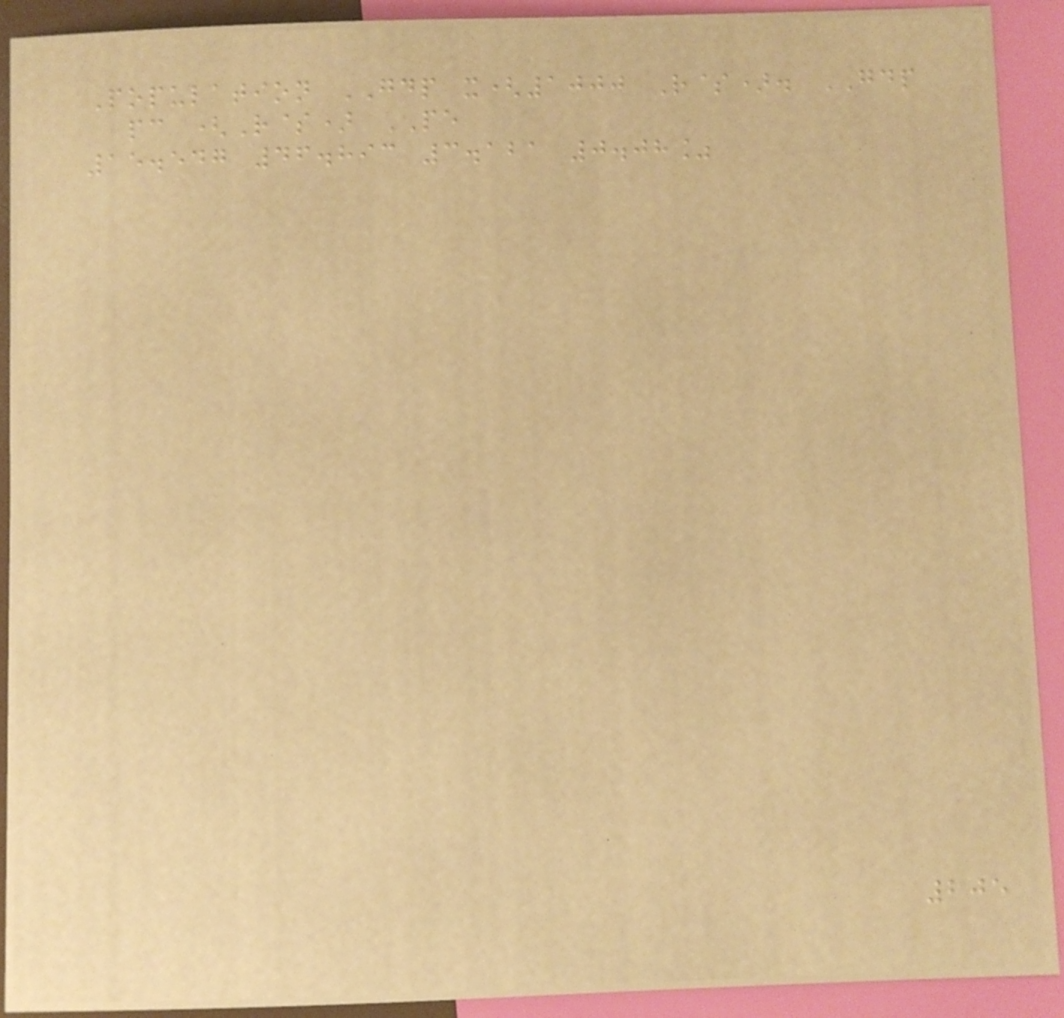Population GDP x(1000 R$). GDP
pc (R$) PE
15.547 46.893 3.121 0.08%
205
